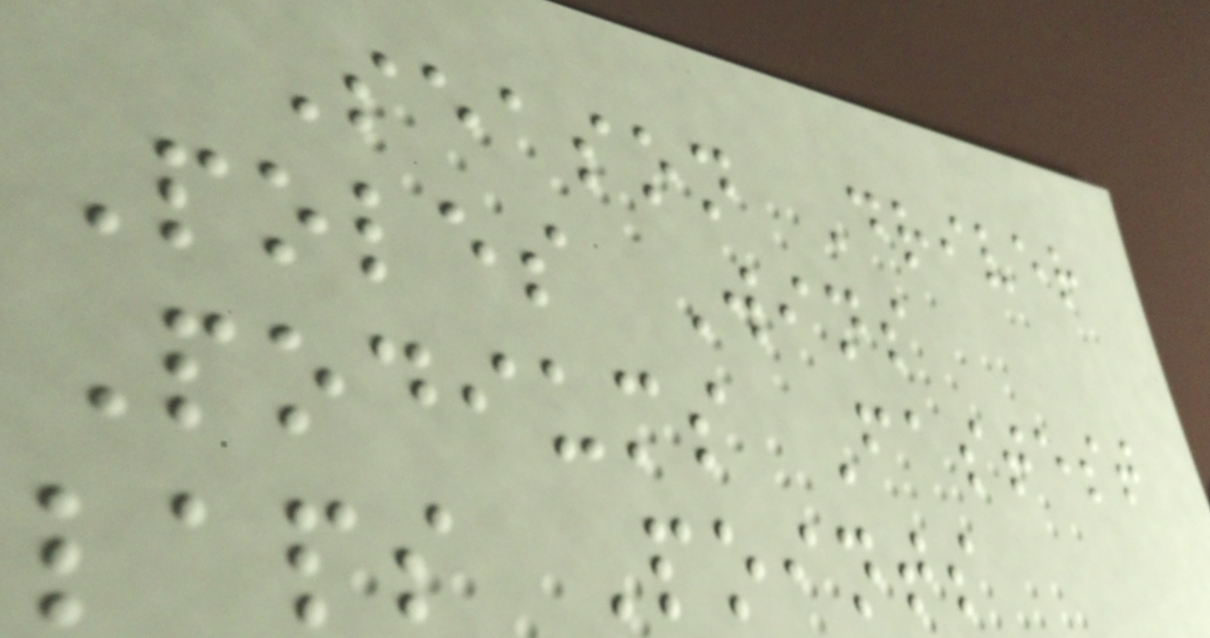Season Driver
Poles Wins
Podiums Fastest
laps Points
